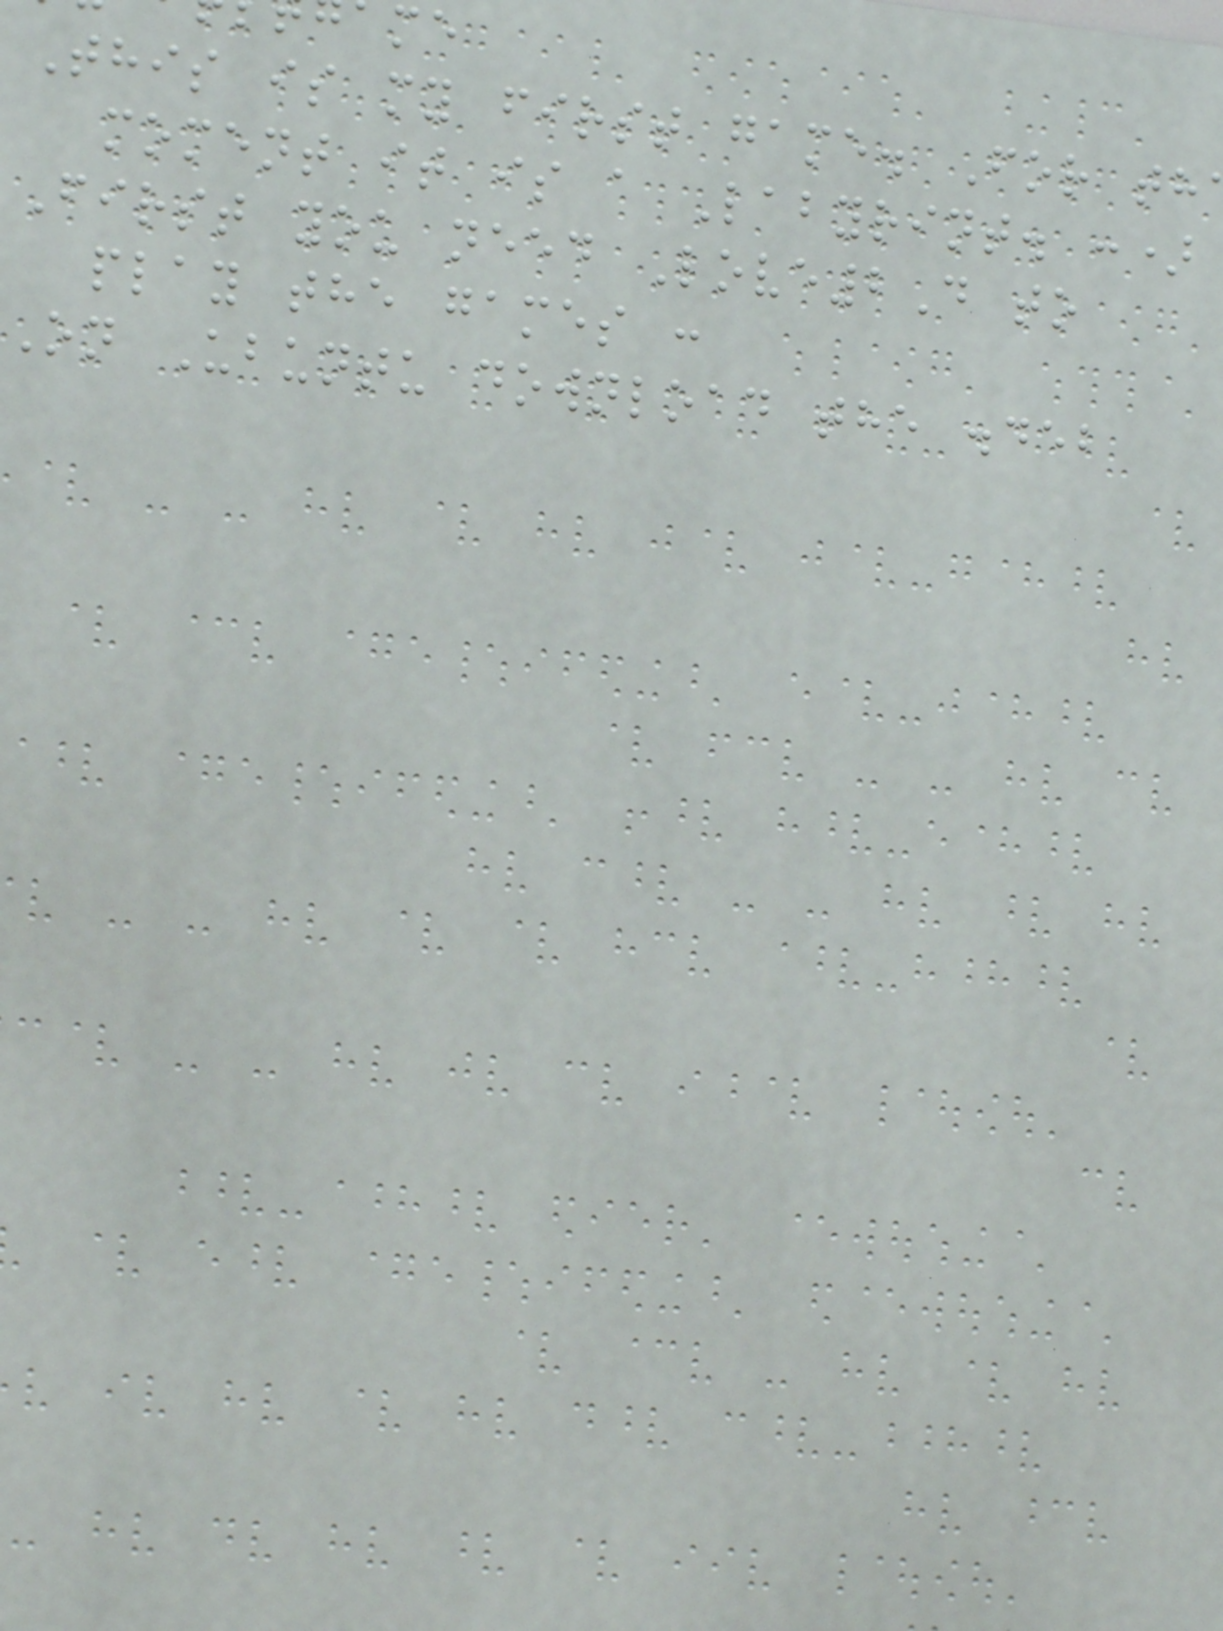This is my first game. For th
moment it is a Labyrint. :)
First you need Love2D to
play the games :
On Ubuntu download the .deb
